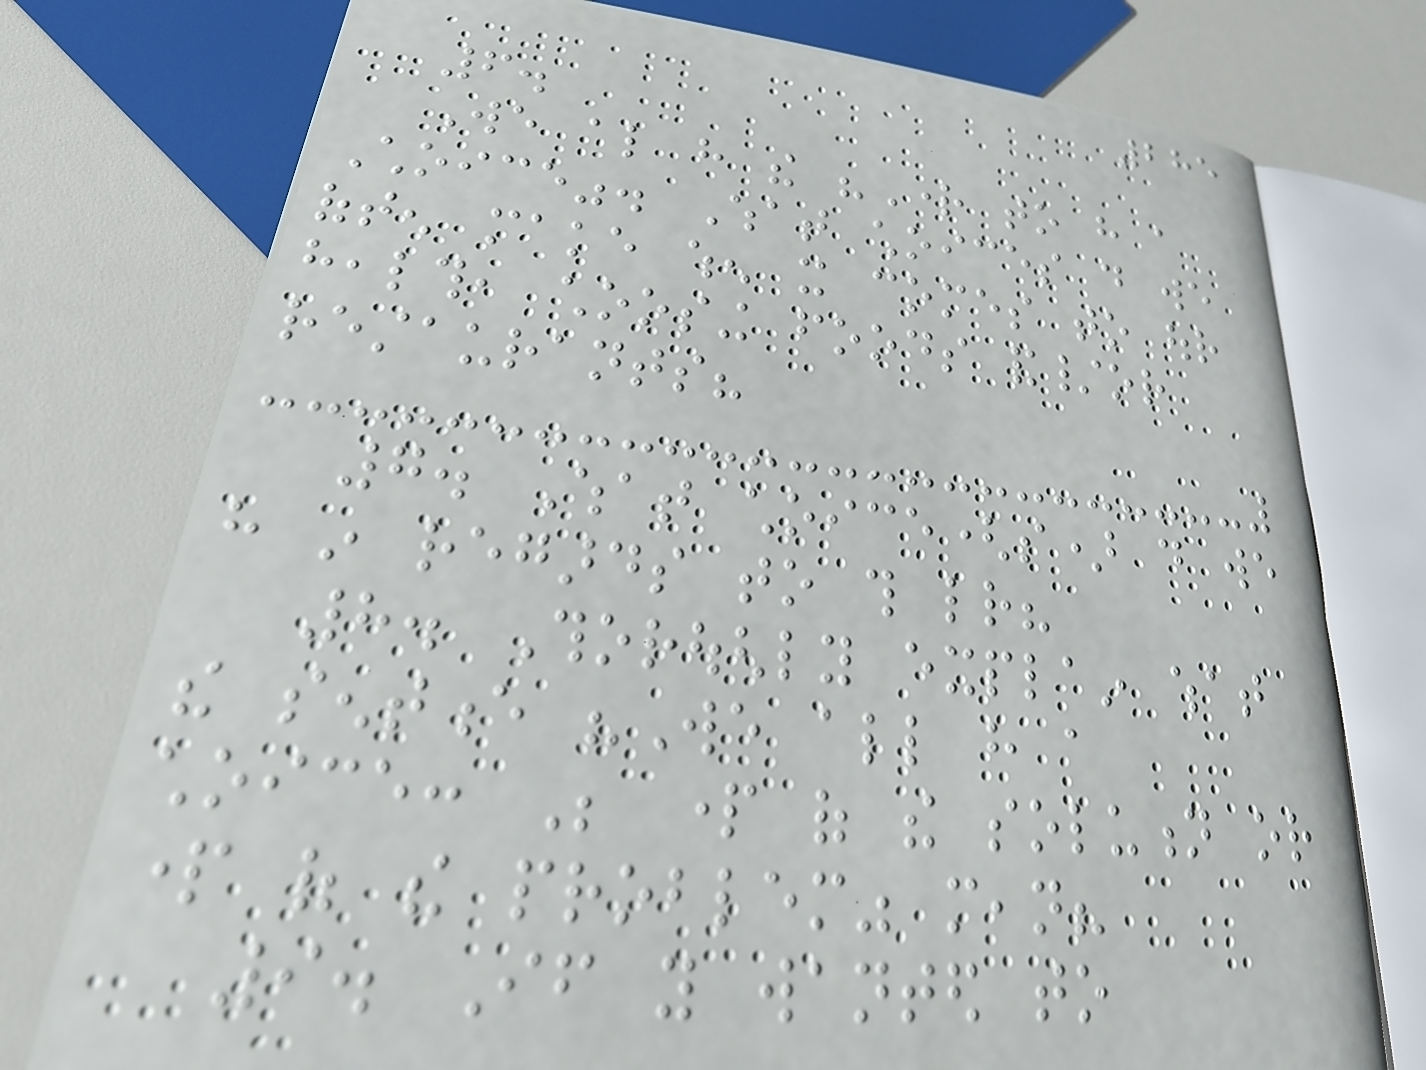285
6.
We also have the "Right to have a
Choice". What choices do we
often make when it comes to our
health, choosing foods and/or
restaurants?
7. What choice(s) do we
have in regards to this letter?
8. Thoroughly explain what
the sentence "We all have a
choice: Be part of the solution or
part of the problem" mean?
9. If you wanted to
